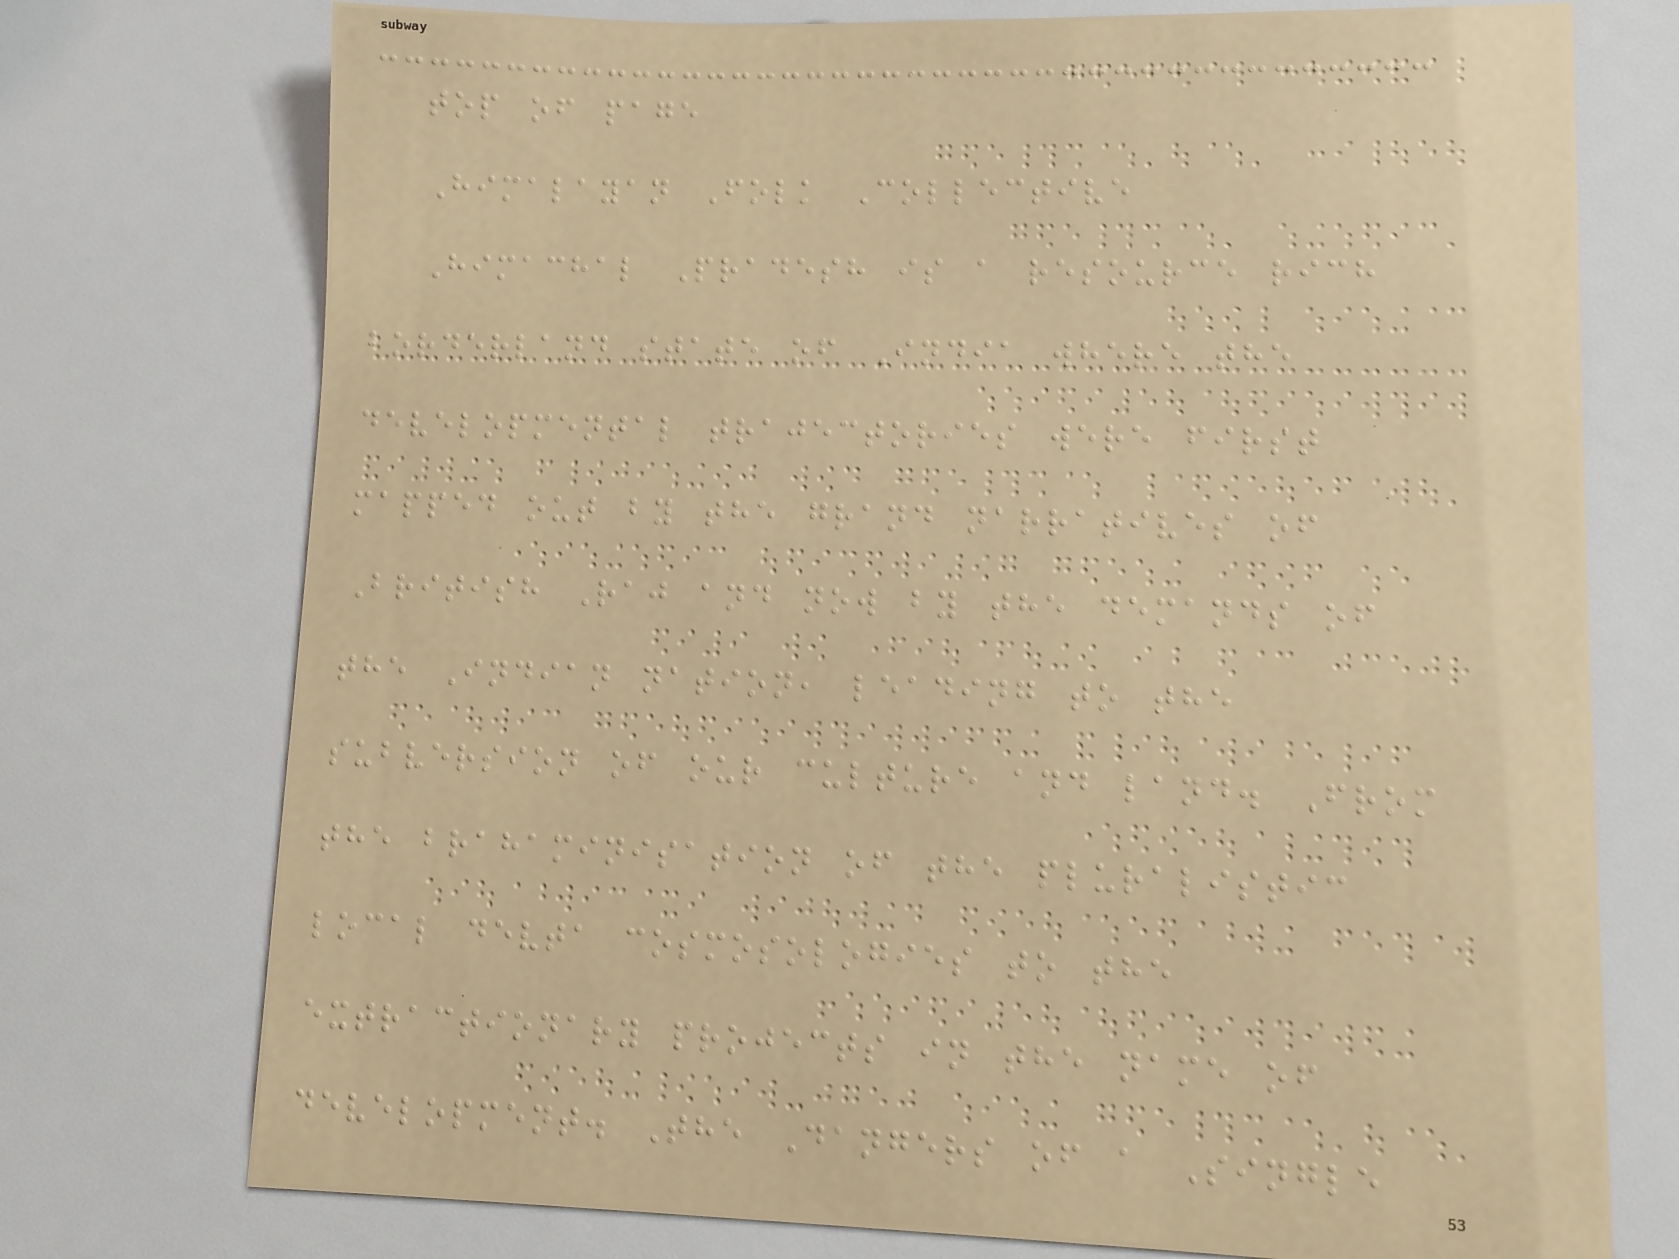top of page
Himalayan Folk Collective
Himachal Pradesh is a resource rich
borderland state of India where the
developmental trajectories were first
mapped out by the grand narratives of
British Raj and now by the demands of
the Indian nation, leading to the
subversion of our culture and land. From
the brahaminisation of the pluralistic
local devta cosmosologies to the
extractionary projects in the name of
development. The Dangers of a Single
